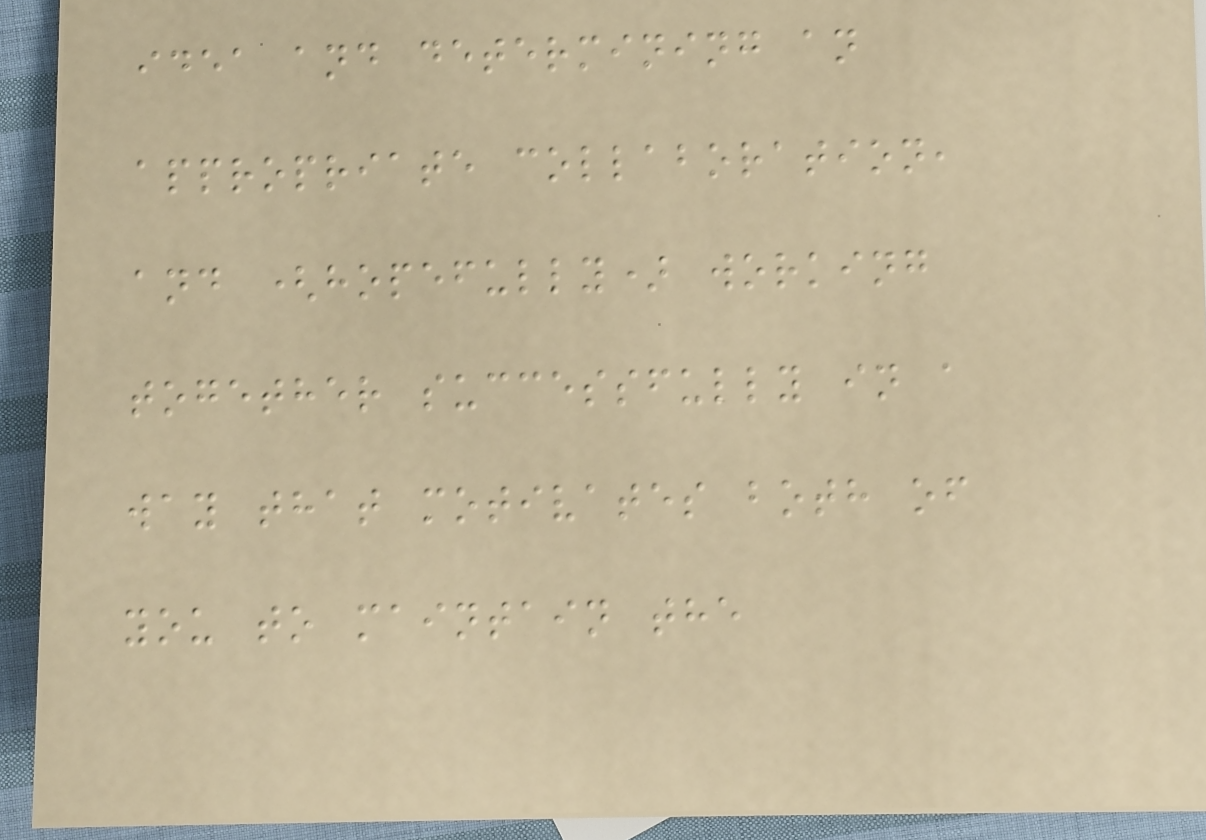idea and determining an
appropriate collaboration,
and (hopefully) working
together successfully in a
way that motivates both of
you to maintain the
